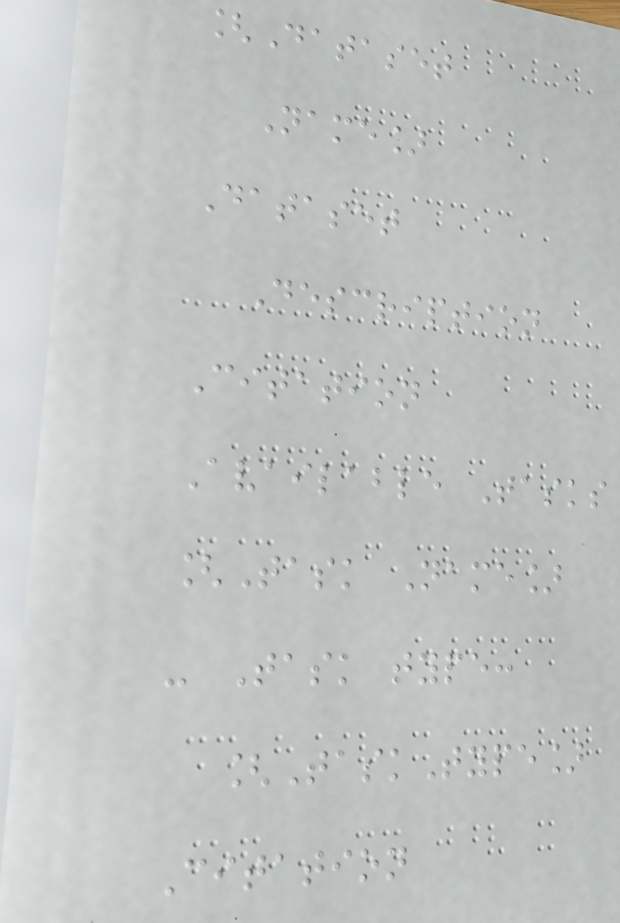[Dataset
Name]
Dataset
Description
Citation
Available Tasks
[Task Name]
- Task type:
[TaskType]
Citation
